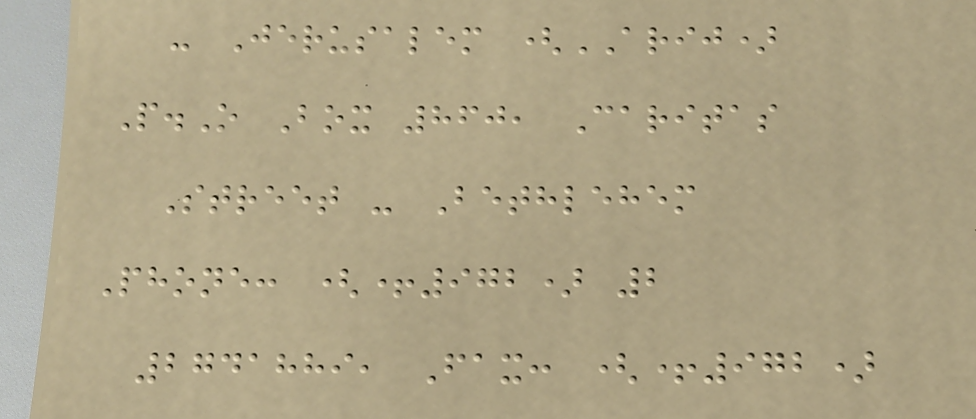- Jerusalem (ARIJ)
P.O Box 860, Caritas
Street - Bethlehem
Phone: (+972) 2
2741889, Fax: (+972)
